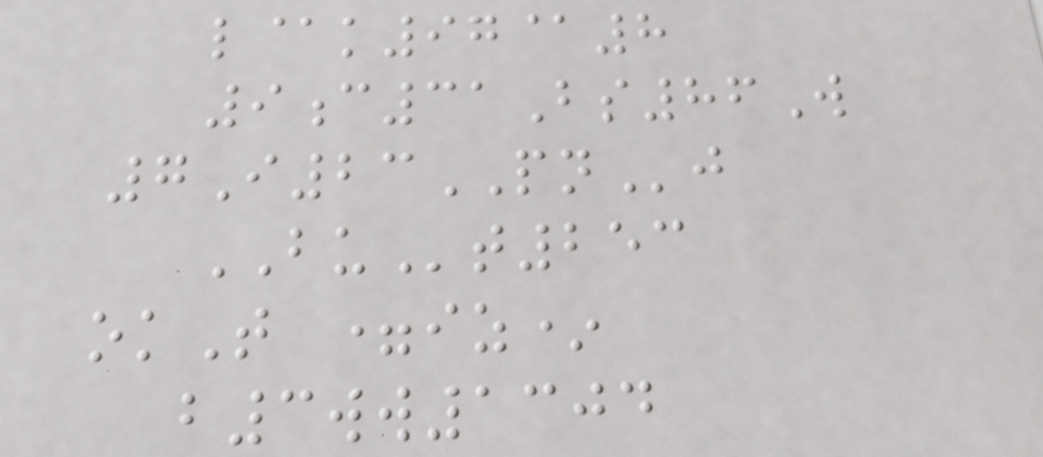l@k97@8
9c31Bs86W
7I23PNj
BUt253
okT =iz*
b3ww1304
